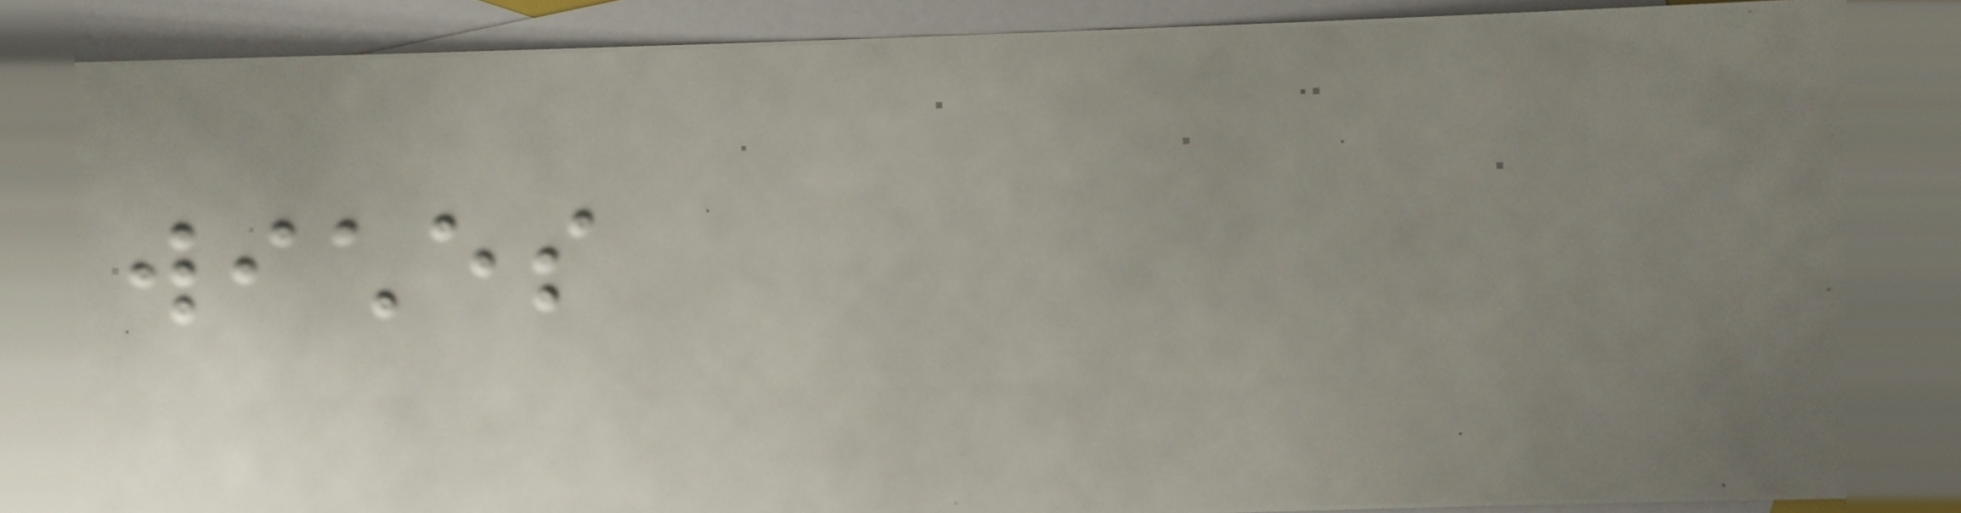wiches
